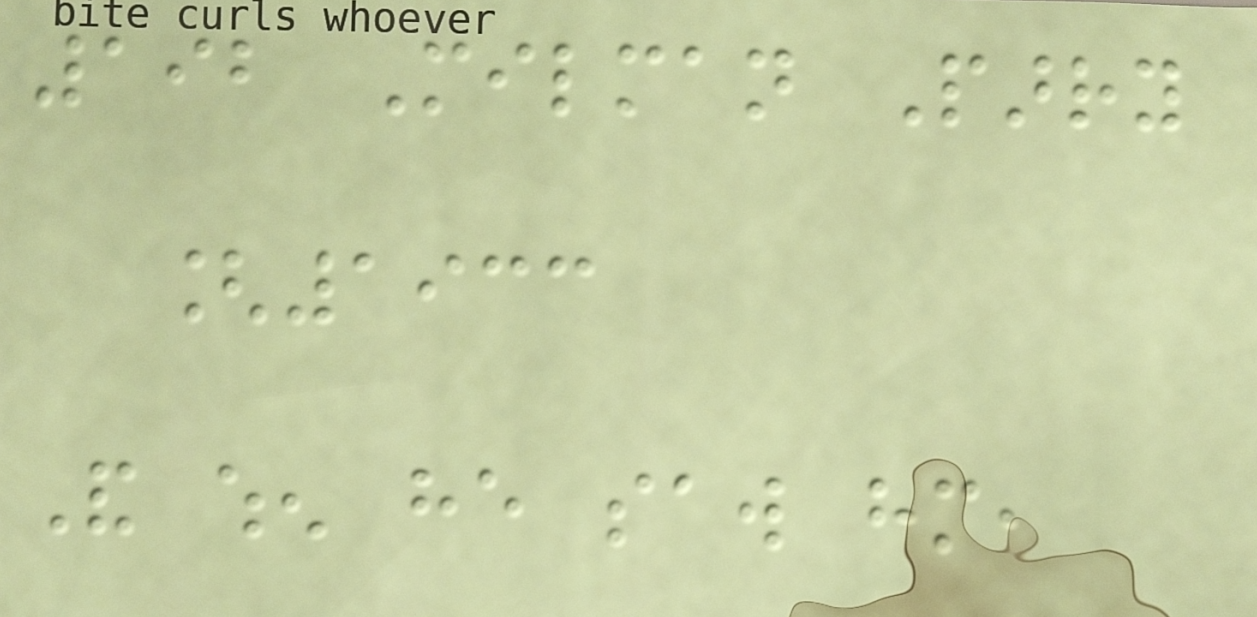192 Milman Parry
[1933
And when he saw him,
